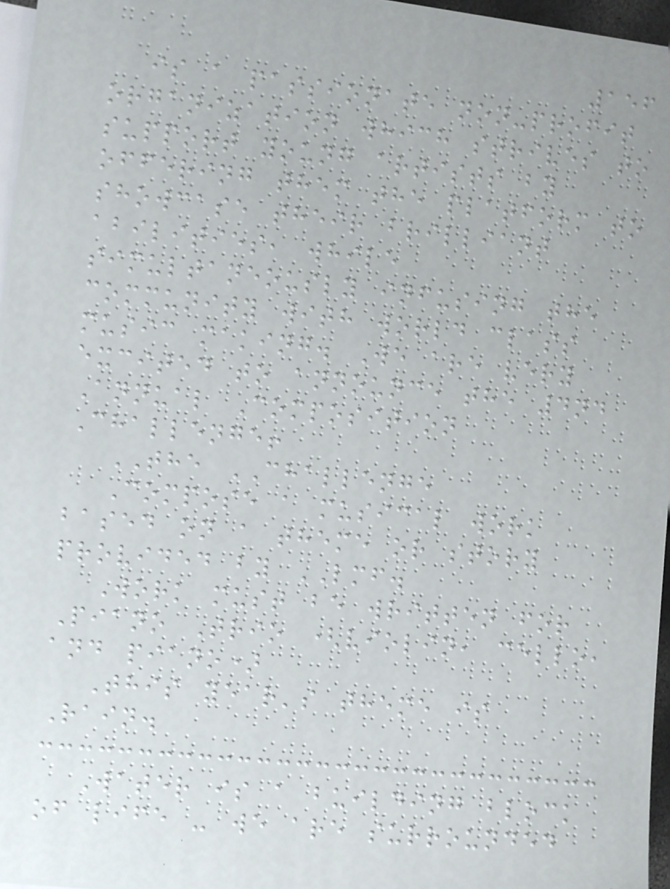156
is a passionate non-profit
organization which strives to
support young artists by
offering them the platform to
showcase their brilliant
abilities, while
simultaneously infusing the
community with world class
music making. We are very
excited to announce the 4nd
Annual Composition
Challenge!
THE CHALLENGE
Compose a musical work
based on a theme or story
provided by LMF.
Work must be written for
Piano Trio (violin, cello,
and piano)
This year's theme is
Rain.
Water is a building block
of life - we are surrounded
